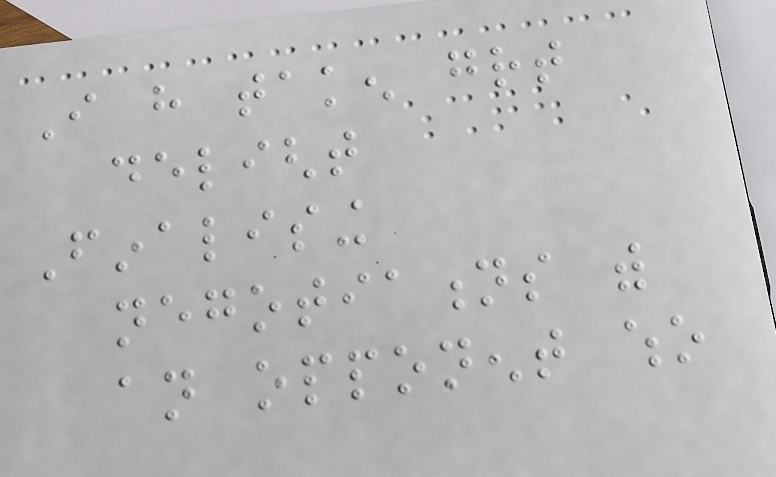I have taken great
delight
Finalising
negotiations with
an opponent who
